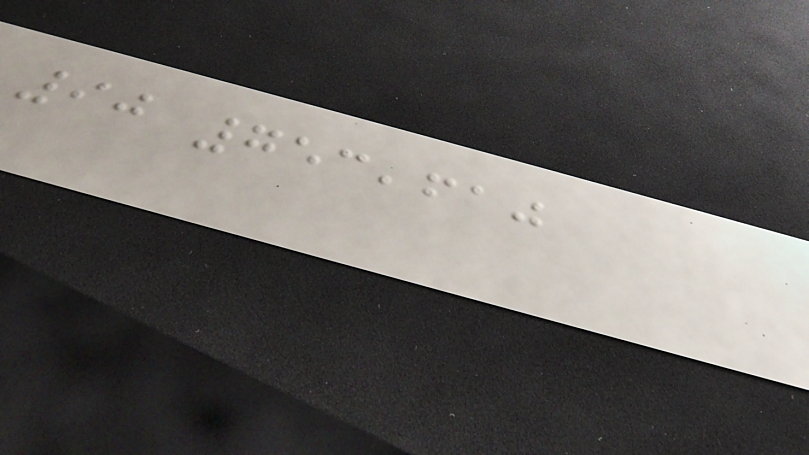90 753,610
